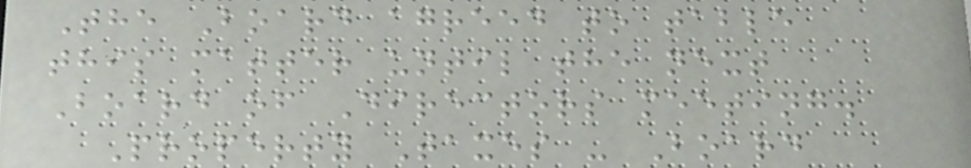The Board agreed to table
this matter until the next
Board of Directors meeting.
Property Taxes - Board
